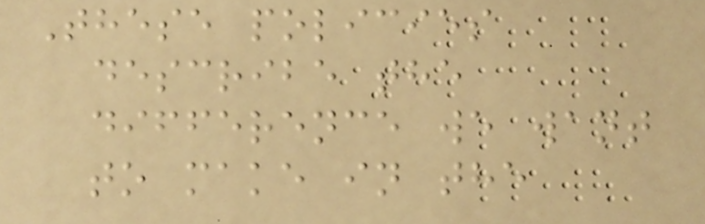These policies
describe the
difference we want
to make in the
